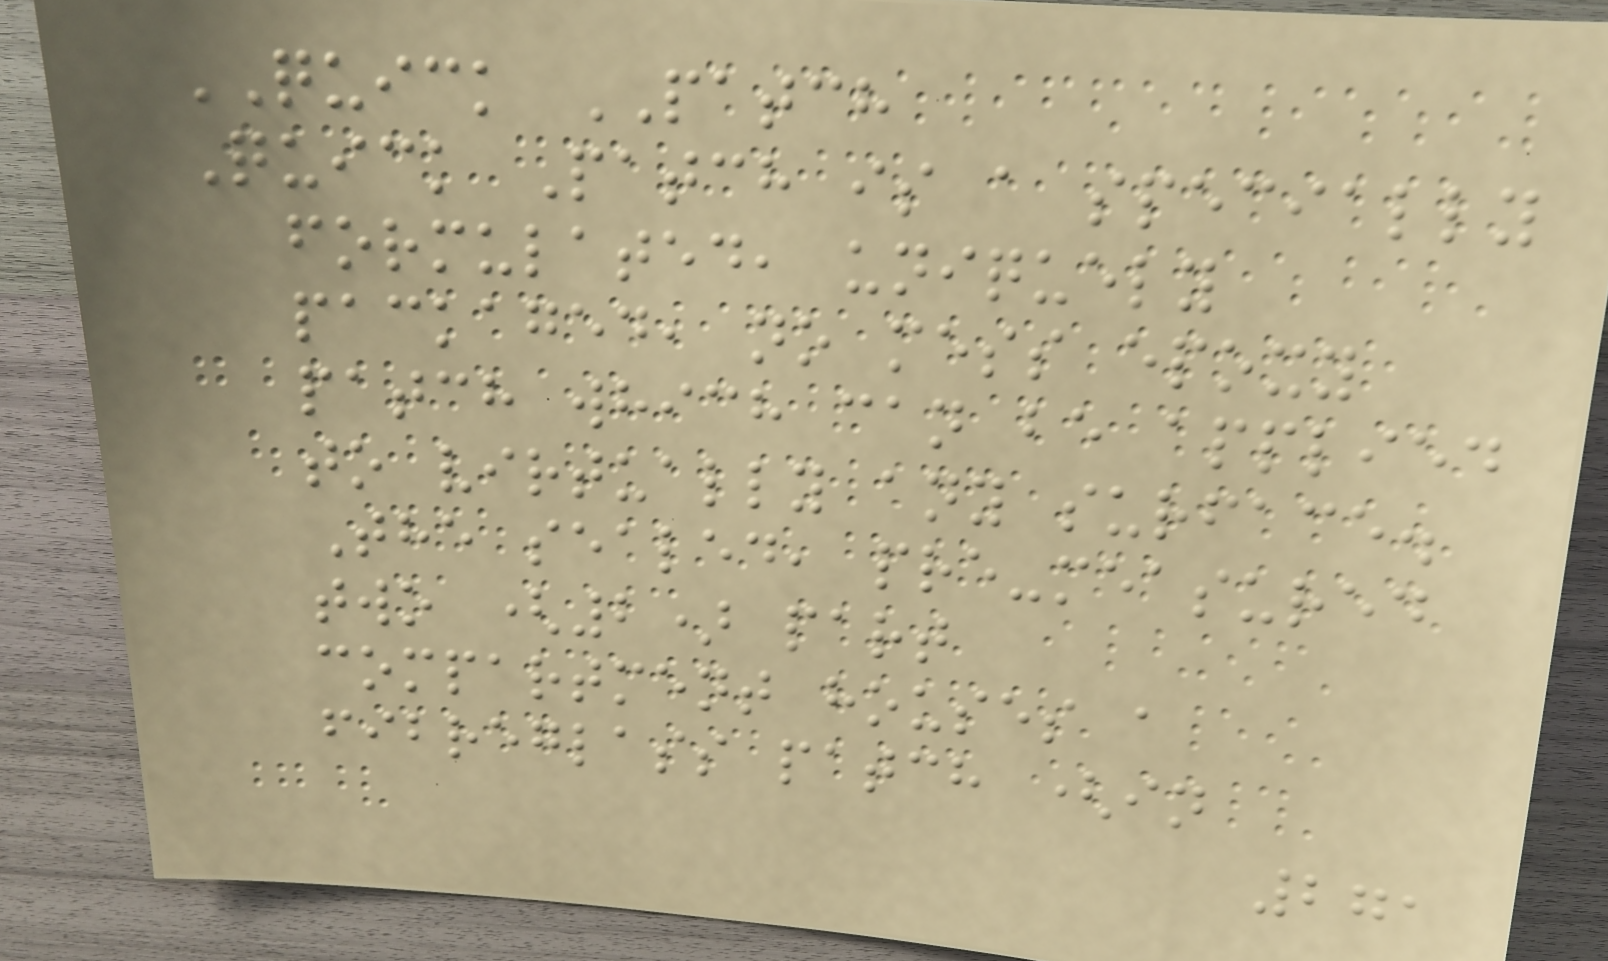QUICK PATCH
Quick Patch is a specially
formulated, uniquely
packaged, no mess epoxy
patch which can be applied
to virtually any surface.
The sealed, pre-measured
two (2) part
compartment houses a
fibreglass patch (in
271
